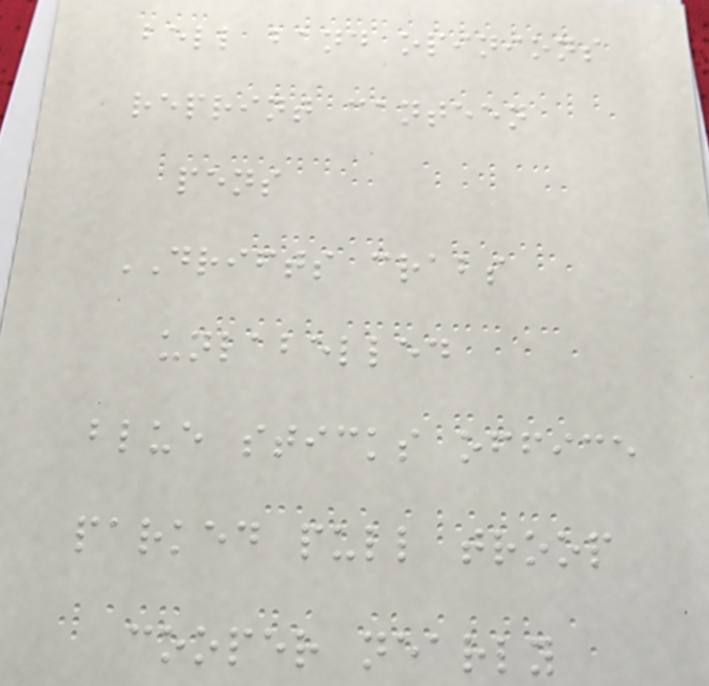bell band opinions
reprint canteen
pens
DRIFTS crabs
unlabelled
blue sticks office
parked pull troop
cooper nearly
